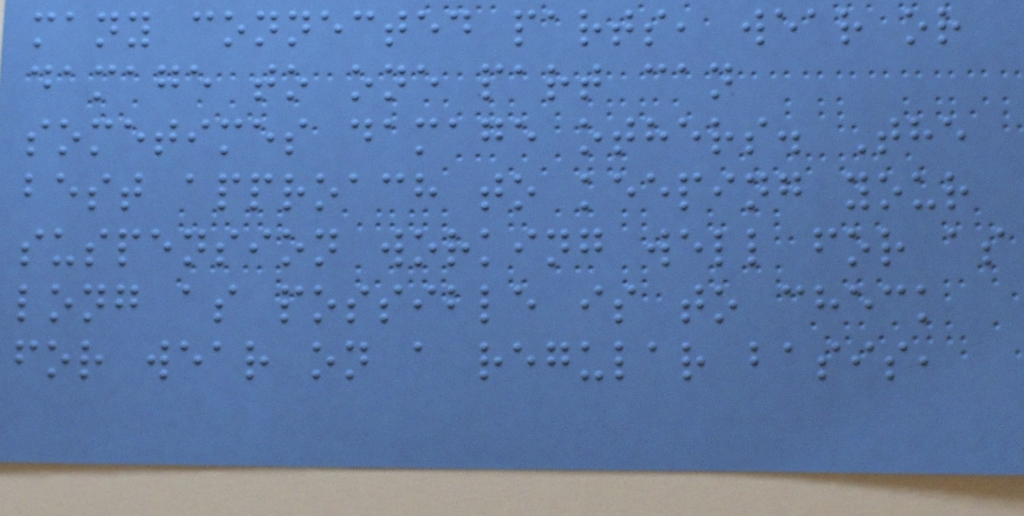many connected parts, wear or
damage to one part can
sometimes damage others. The
best approach to keeping your
suspension working well for as
long as possible is to check
for wear on a regular basis,
